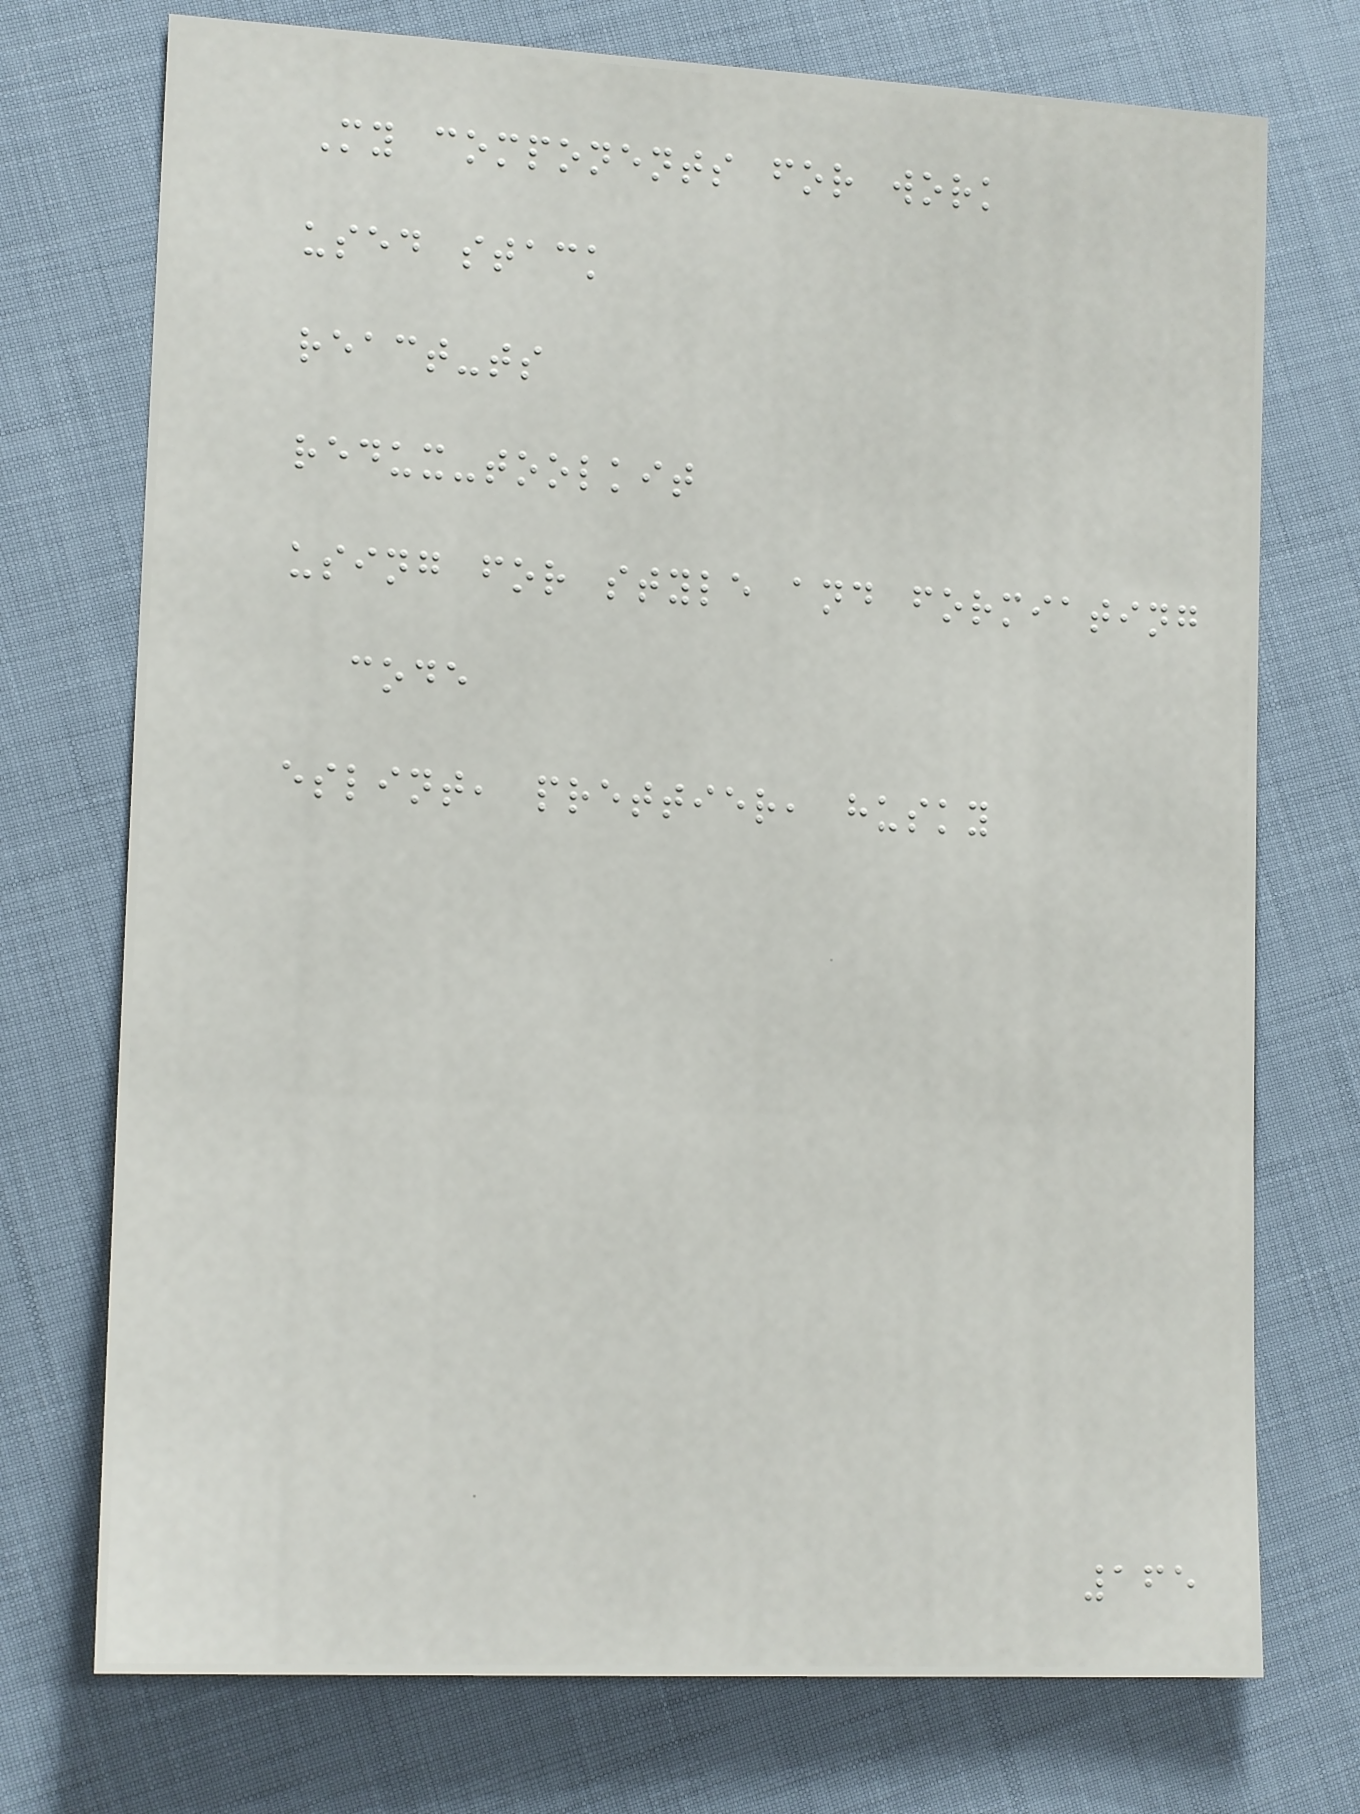My components for work
used stack
react-ts
redux-toolkit
using for style and formiating
code
eslint, prettier, husky
165
